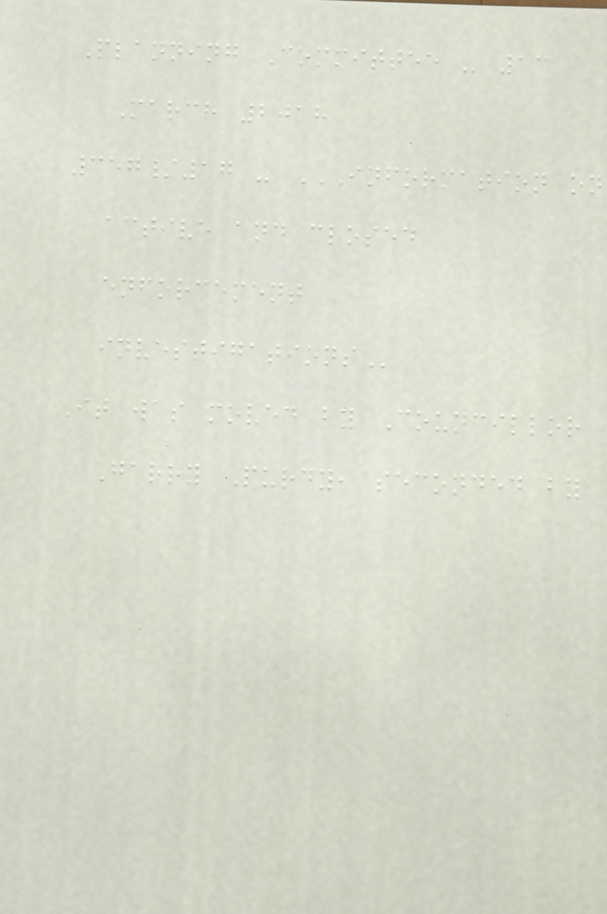Planning Committee - 13
March 2018
357/17 - INFORMATION ON
ACTIVE AND CLOSED
ENFORCEMENT
INVESTIGATIONS
It was moved by Councillor
Garry Purdy, seconded by
